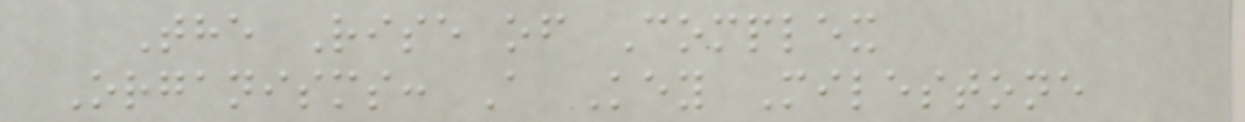The Rise of Complex
Organisms: A Key Milestone
